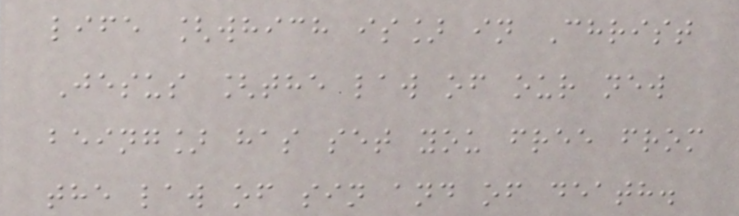life [which is] in Christ
Jesus [the law of our new
being] has set you free from
the law of sin and of death.
